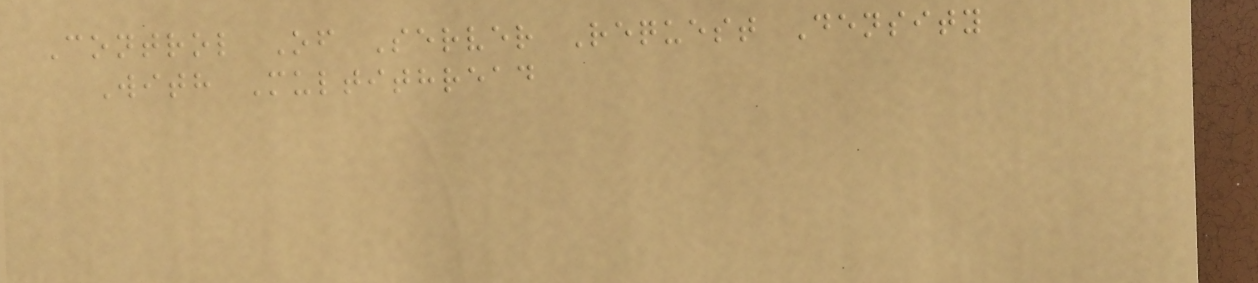Control Of Server Request Density
With Multithread
